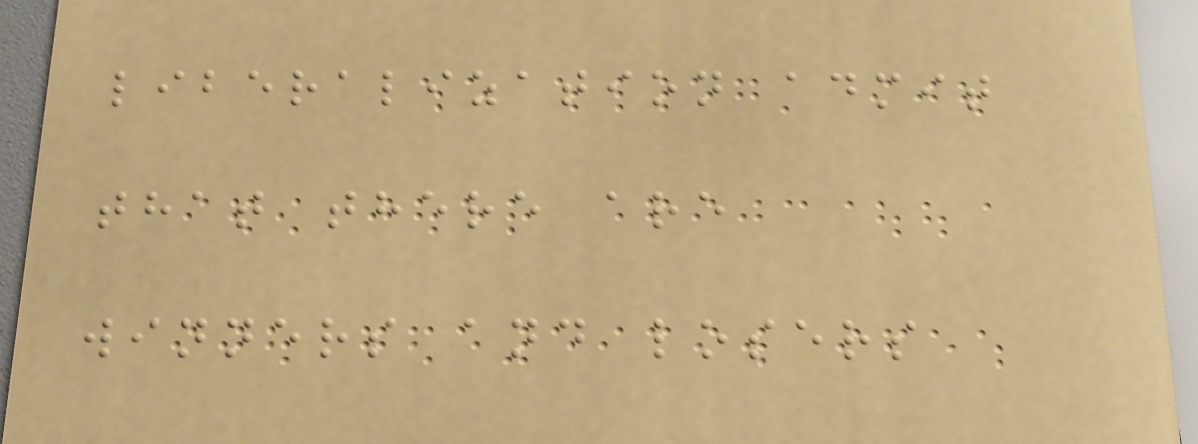liberalization admit
that there are
winners and losers
